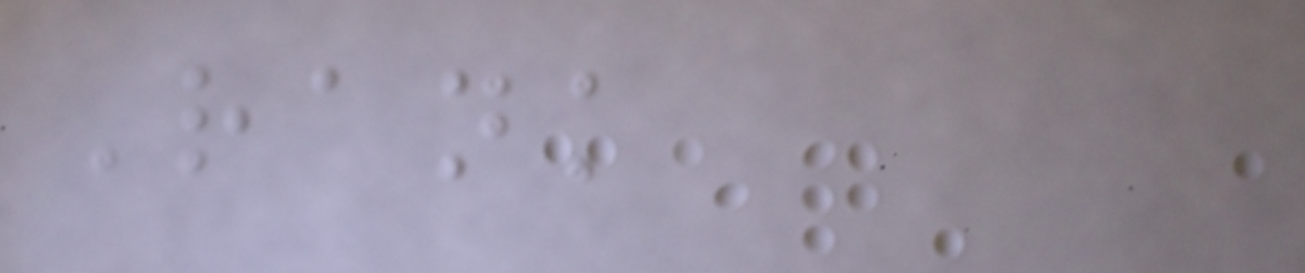Rank
